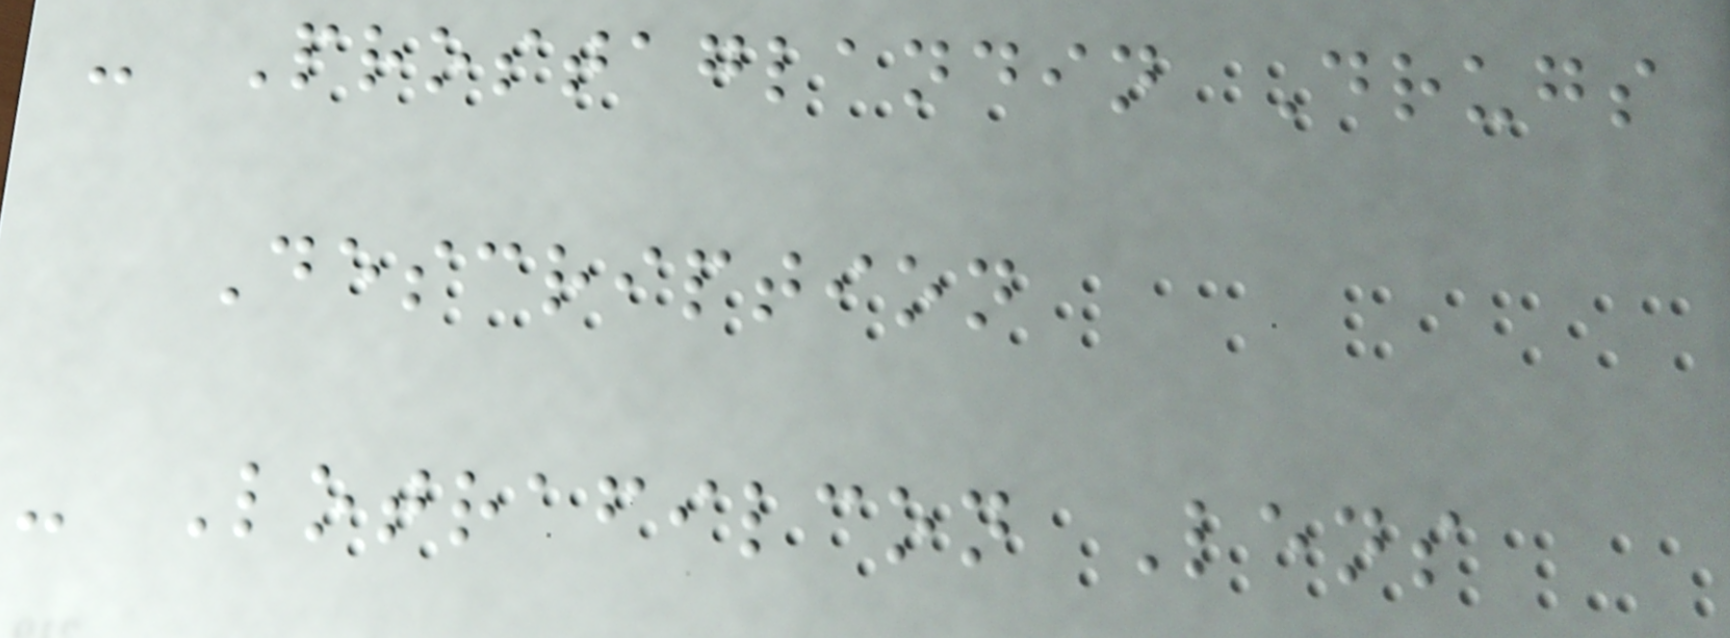- Prostaglandin Drugs
Description
- Lotrafilcon Lens
